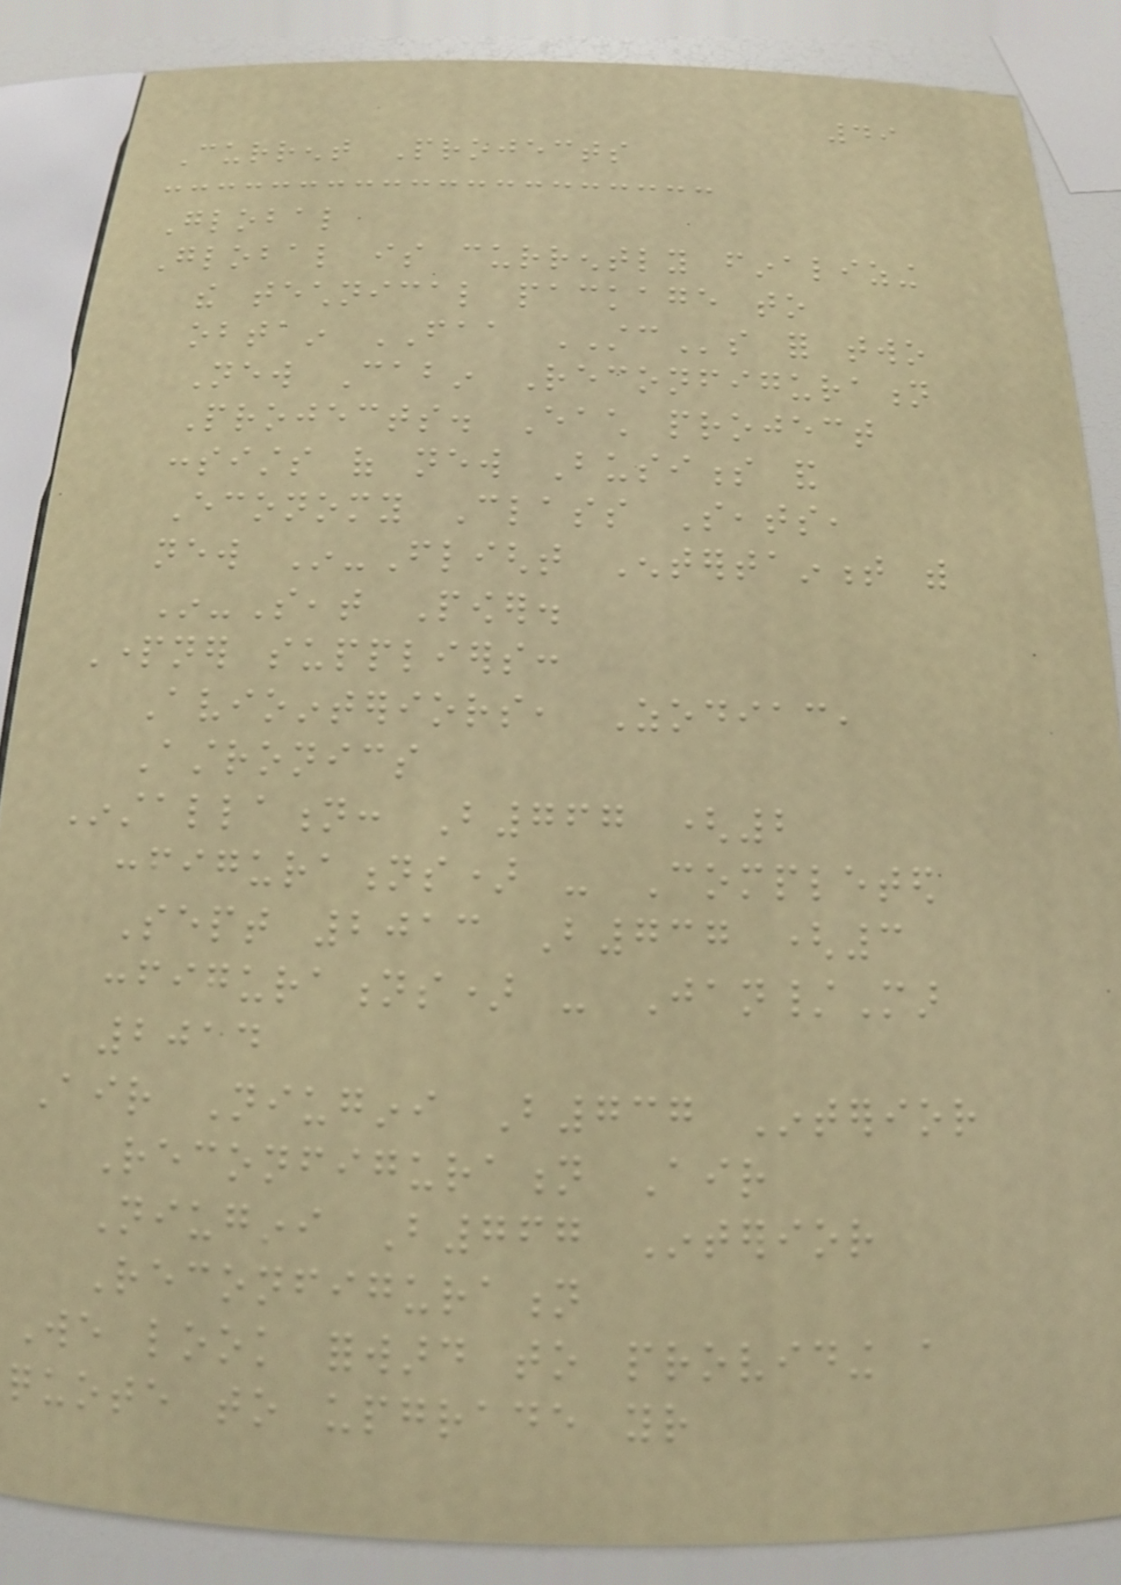49
Current Projects
Global
Global is currently finalizing
the technical package to
obtain FAA STCs for two
New Cabin Reconfiguration
Projects. Each project
consists of new Business and
Economy Class Seats,
new In-Flight Entertainment with
In-Seat Power.
Partner suppliers:
Aviointeriors, Zodiac,
Astronics
Installation: B767 (2
configurations) - Completed
Sept 2013 B737 (3
configurations) - Jan/Mar
2014
Air Niugini B737 Interior
Reconfiguration Air
Niugini B767 Interior
Reconfiguration
We look forward to providing a
quote to upgrade your
